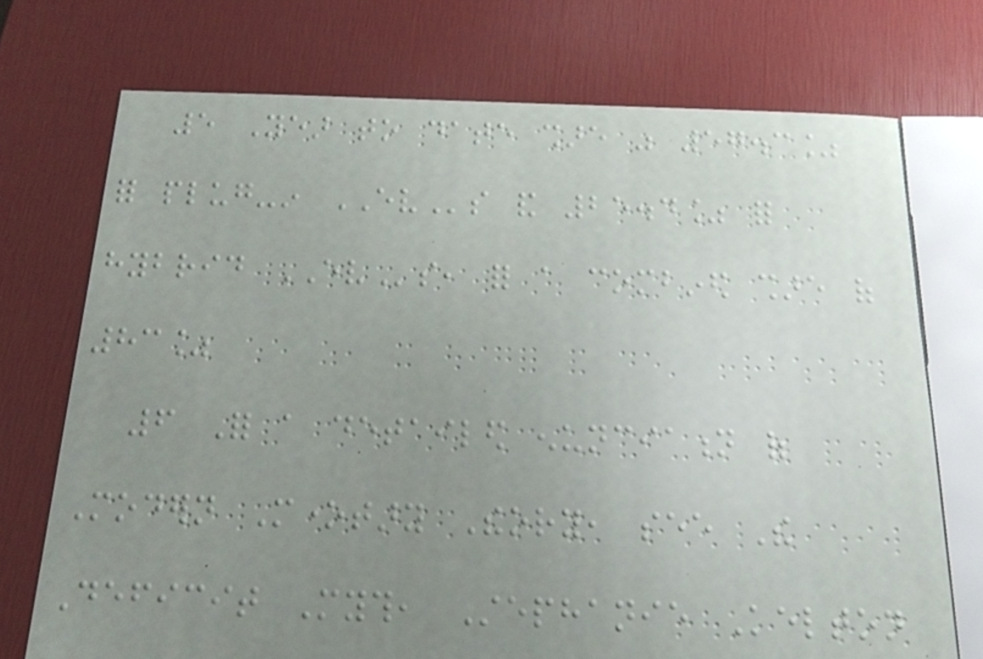5 Year to date share was 57.3%
for plug-in EVs and 25.4% for
hybrid EVs, for a combined share of
83%
6 For a detailed enunciation of
Modern Monetary Theory, see The
Deficit Myth, Stephanie Kelton
